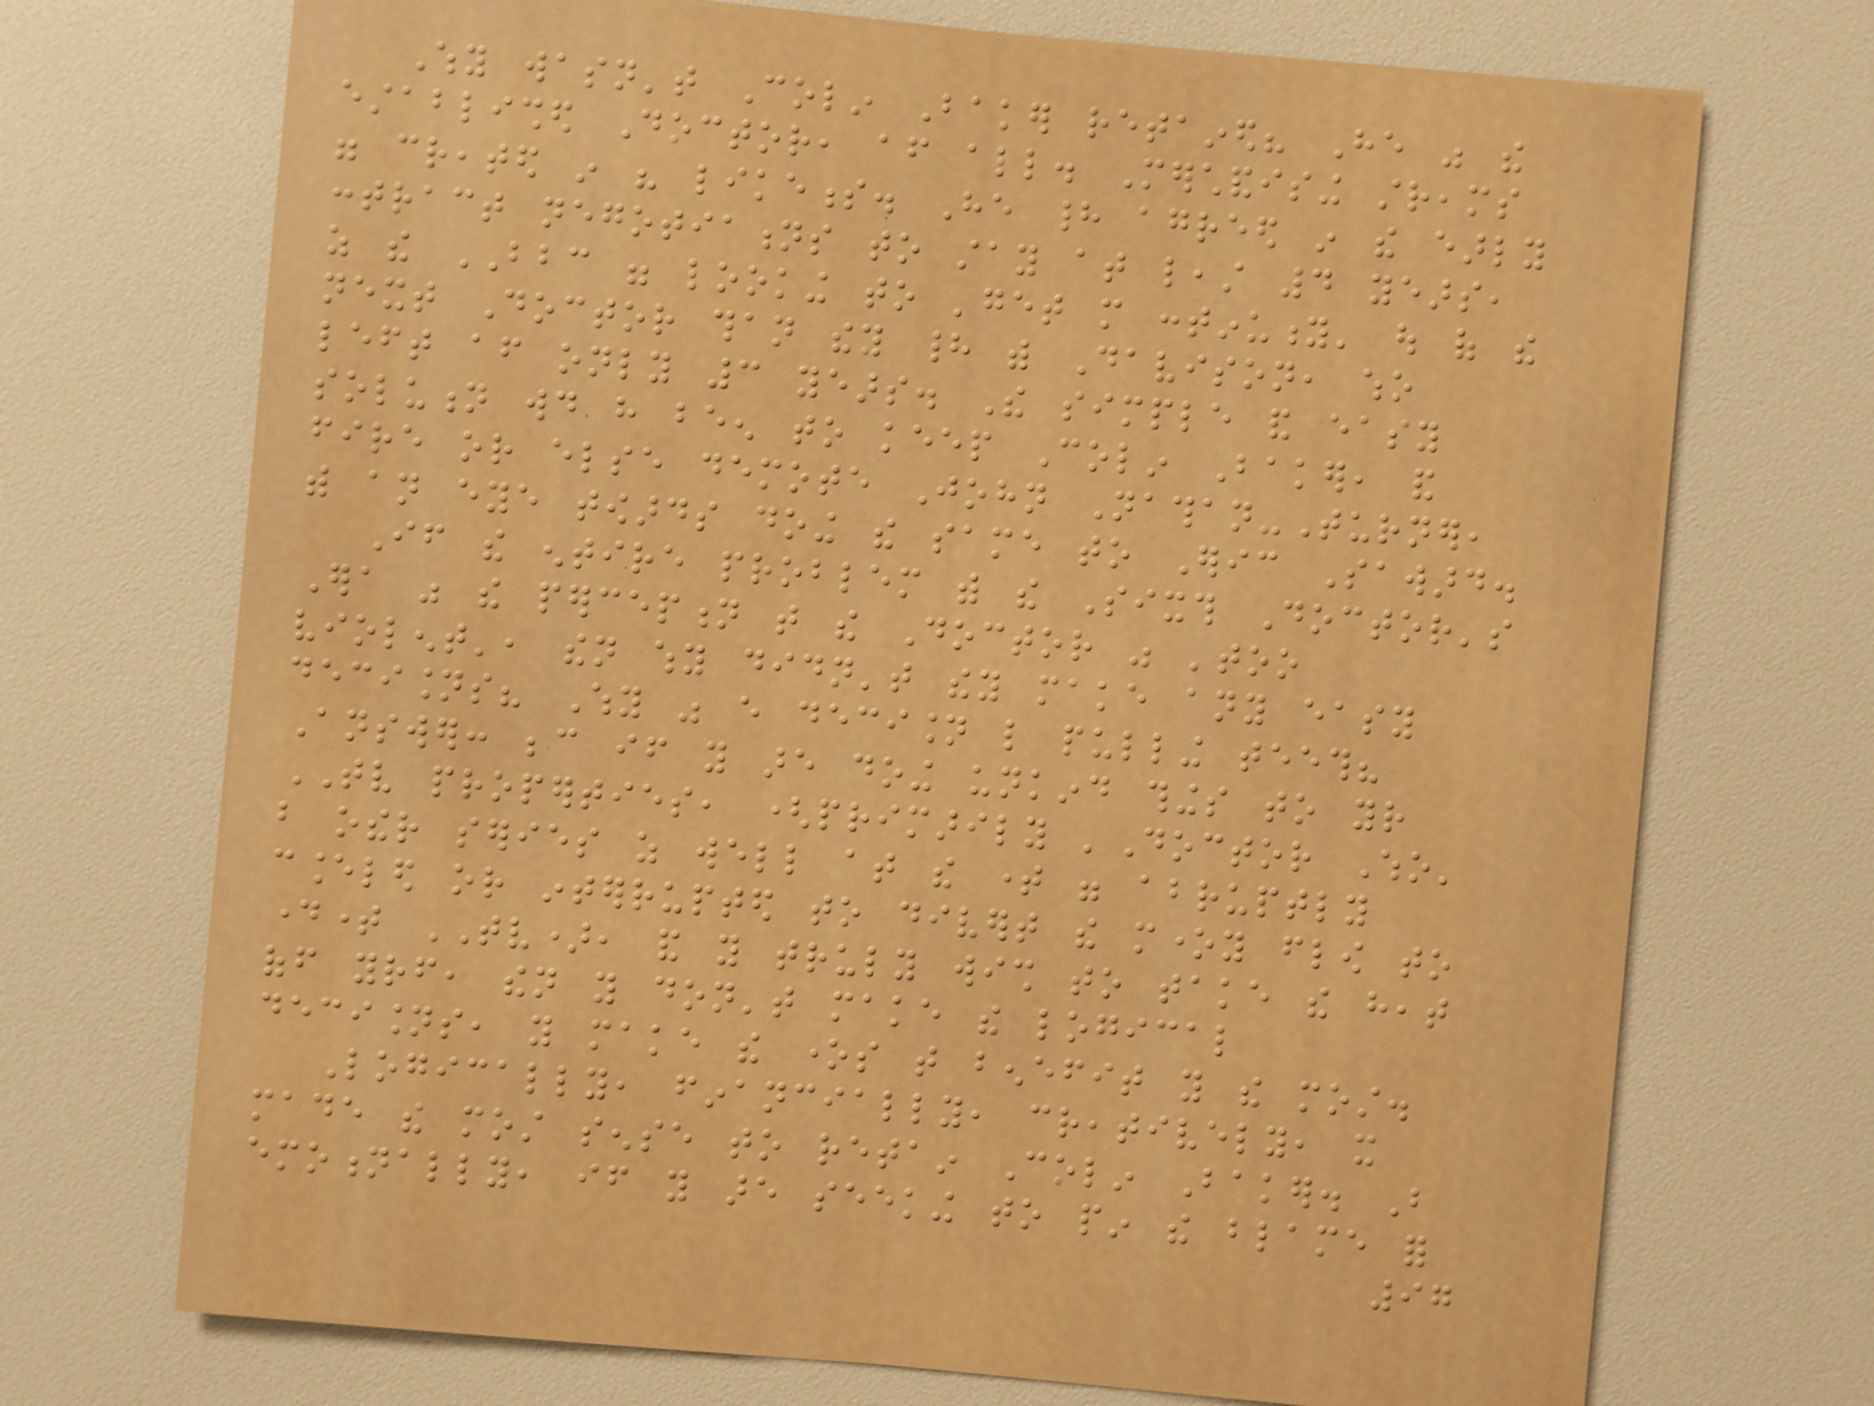Why wasn't Colin Baker retained? He was the
established Doctor, after all. Merchandising streams
were created in his likeness. He had agreed in the early
contract negotiations to stay at least 4 years,
as the BBC were looking to 'get more continuity' out of the
next Doctor than they had with Davison, who
left after only 3 years. The simple and easy
solution would have been to keep Colin Baker, and
fire or else demote John Nathan-Turner,
with an eye towards doing the same to Eric Saward.
If the entire problem with the Sixth Doctor's
Era was the perception that the Doctor was 'too
violent', then why didn't they make any easy
decisions? Why was every decision like pulling teeth?
Answer: because if you are doing unkind things to your
TV properties, (primarily 'Doctor Who'
but other series as well at the time were abruptly
canceled or interrupted to divert the money flow to
daytime TV), and you truly wish to take the heat
off yourself, then you don't make the logical
decisions, you make the ones that benefit you the most.
Logically, financially, creatively, it
made the most sense to retain Colin Baker. But
emotionally, if you are seeking to pin the blame for
97
